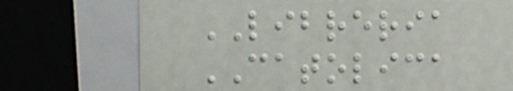LIBRERIA
CATOLICA
